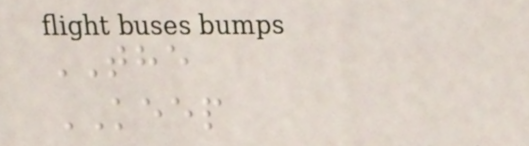THE
KEEP
